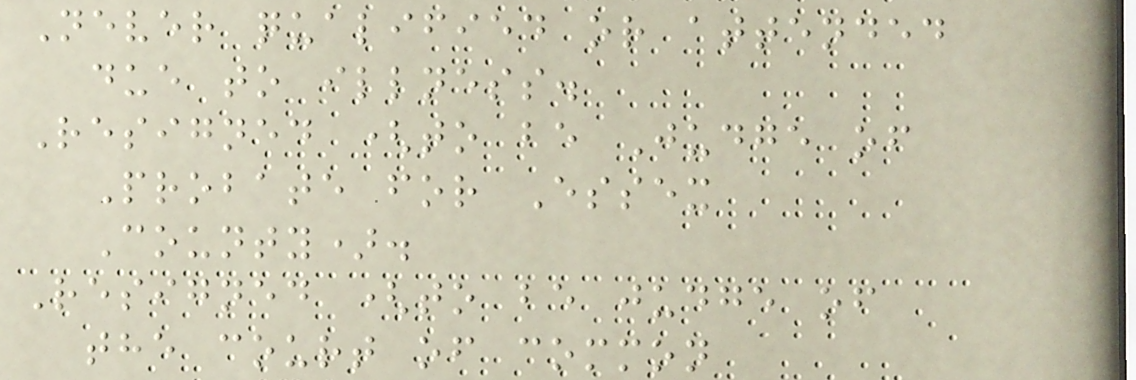Never qualified or attended
due to illness.
Resigned (to be Judge of
Probate for Essex
County).
Resigned (to be judge of
the court of common
